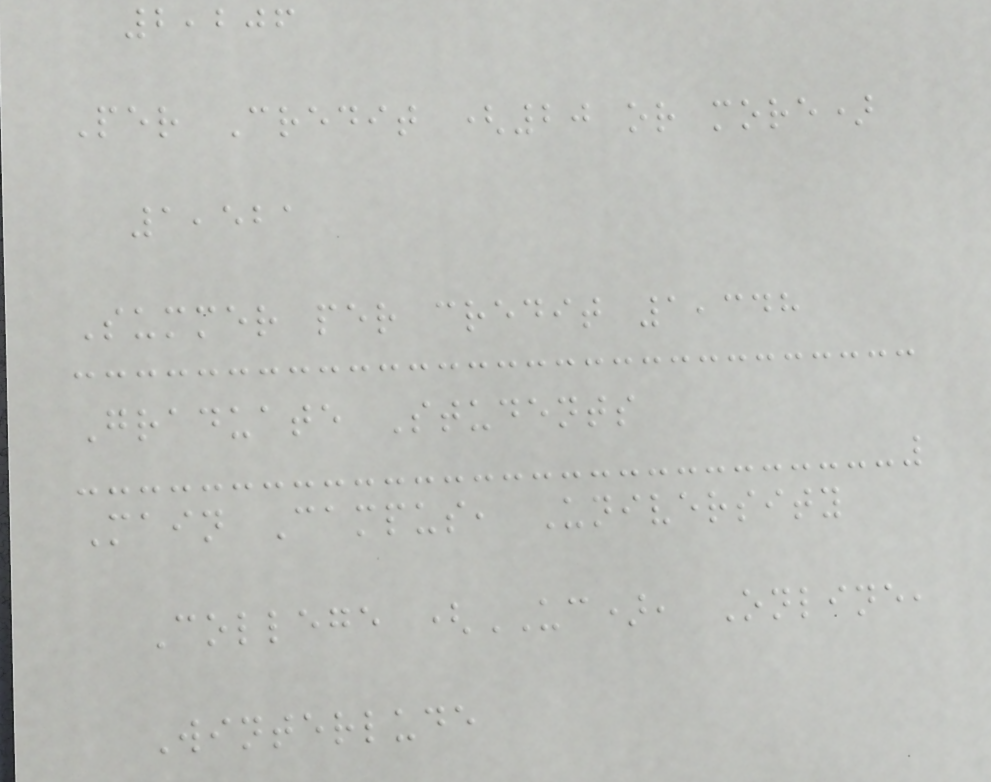2,206
Per Credit (20 or more)
1,521
Summer per credit 1,348
Graduate Students
Main Campus, University
College (UC), Online,
Winterlude
